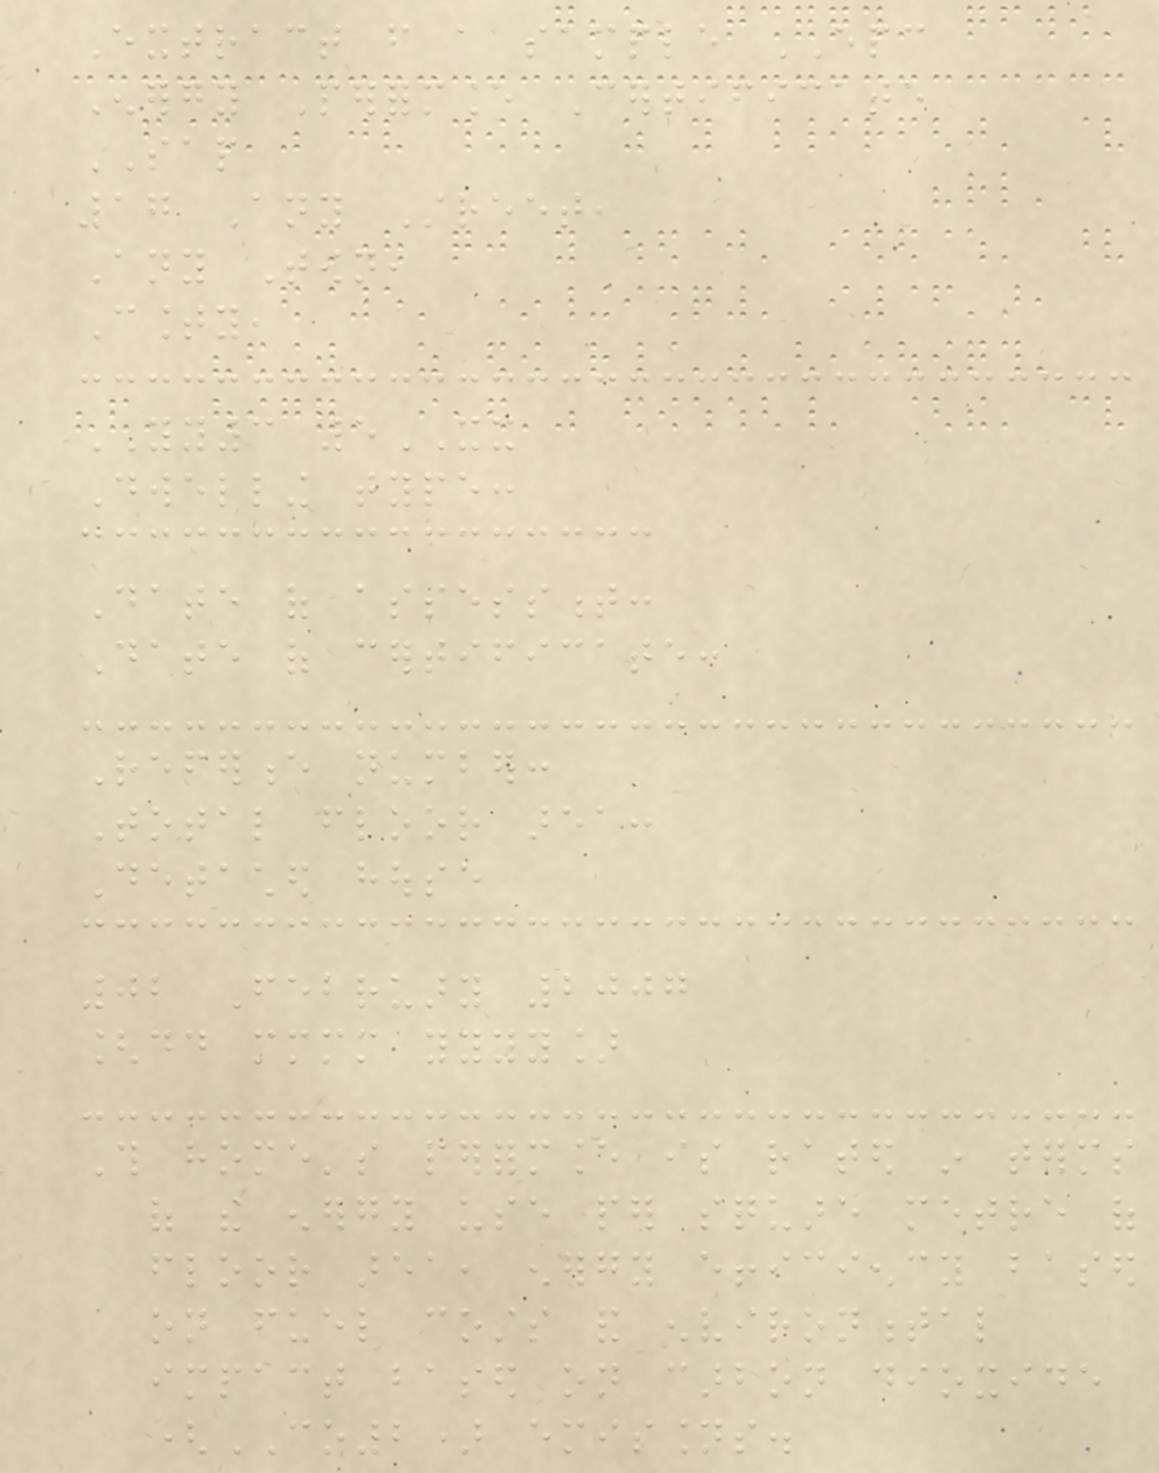Extract from a sample EPC
Energy Performance Certificate
SAP
17 Any Street,
Any Town,
County,
YY3 5XX
Dwelling type:
Date of assessment:
Date of certificate:
Reference number:
Total floor area:
Detached house
02 February 2007
[dd mmmm yyyy]
This home's performance is rated in terms
of the energy use per square metre of
floor area, energy efficiency based
on fuel costs and environmental
impact based on carbon dioxide
(CO2) emissions.
